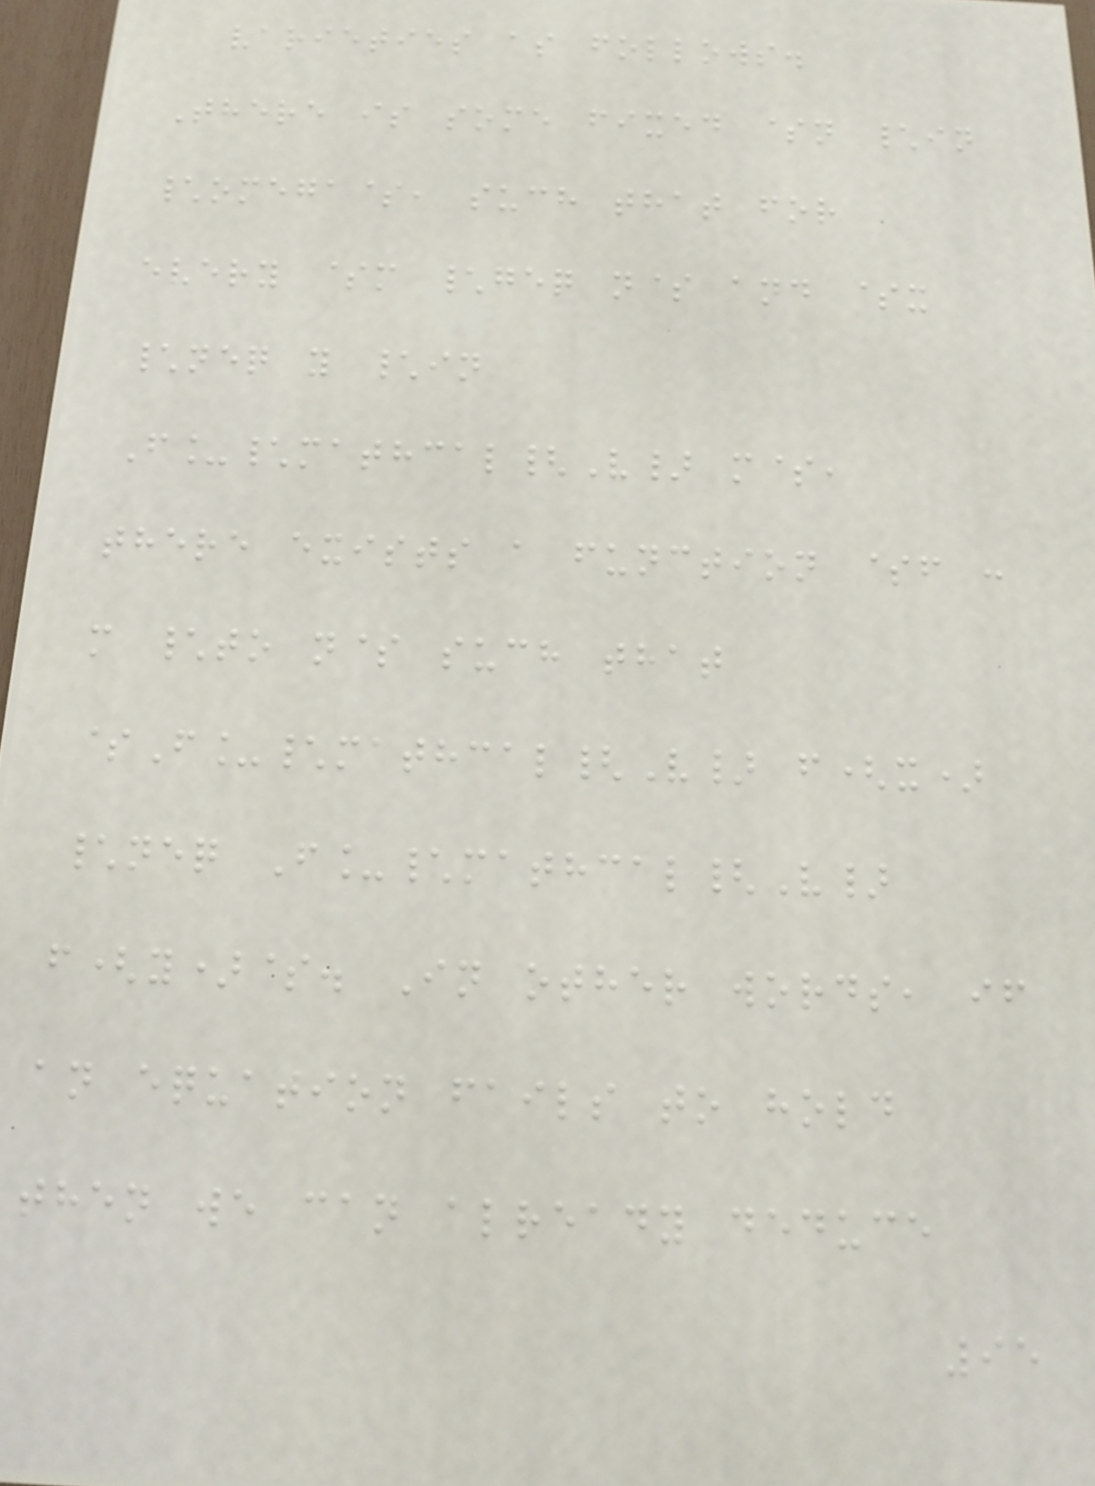varieties as follows.
There is some fixed $n \in
\omega$, such that for
every $m \geq n$ and $x
\neq y \in
F_\mathcal{V} m$,
there exists a function $f :
m \to n$ such that
$F_\mathcal{V} f(x)
\neq F_\mathcal{V}
f(y)$. In other words, if
an equation fails to hold
then we can already deduce
95
